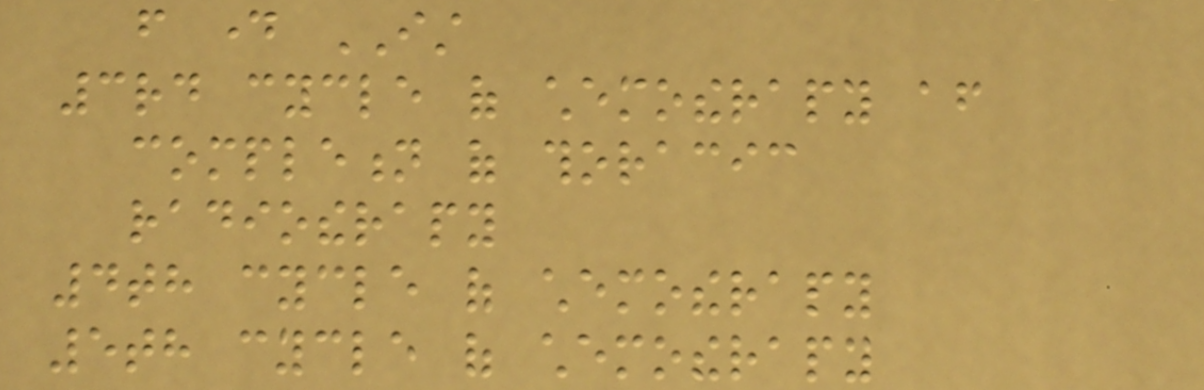from day IST
3rd cycle of chemotherapy after
completion of thoracic
radiotherapy
4th cycle of chemotherapy
5th cycle of chemotherapy
